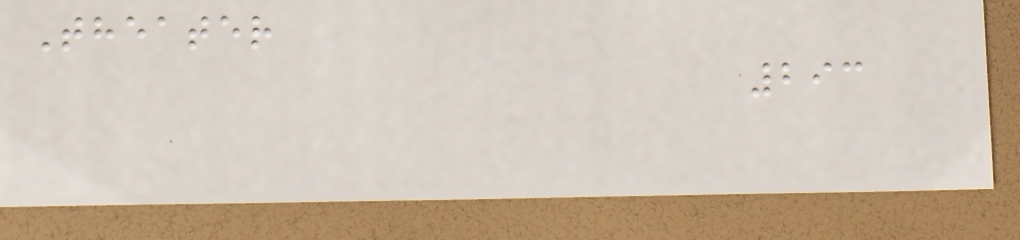Theater
293
